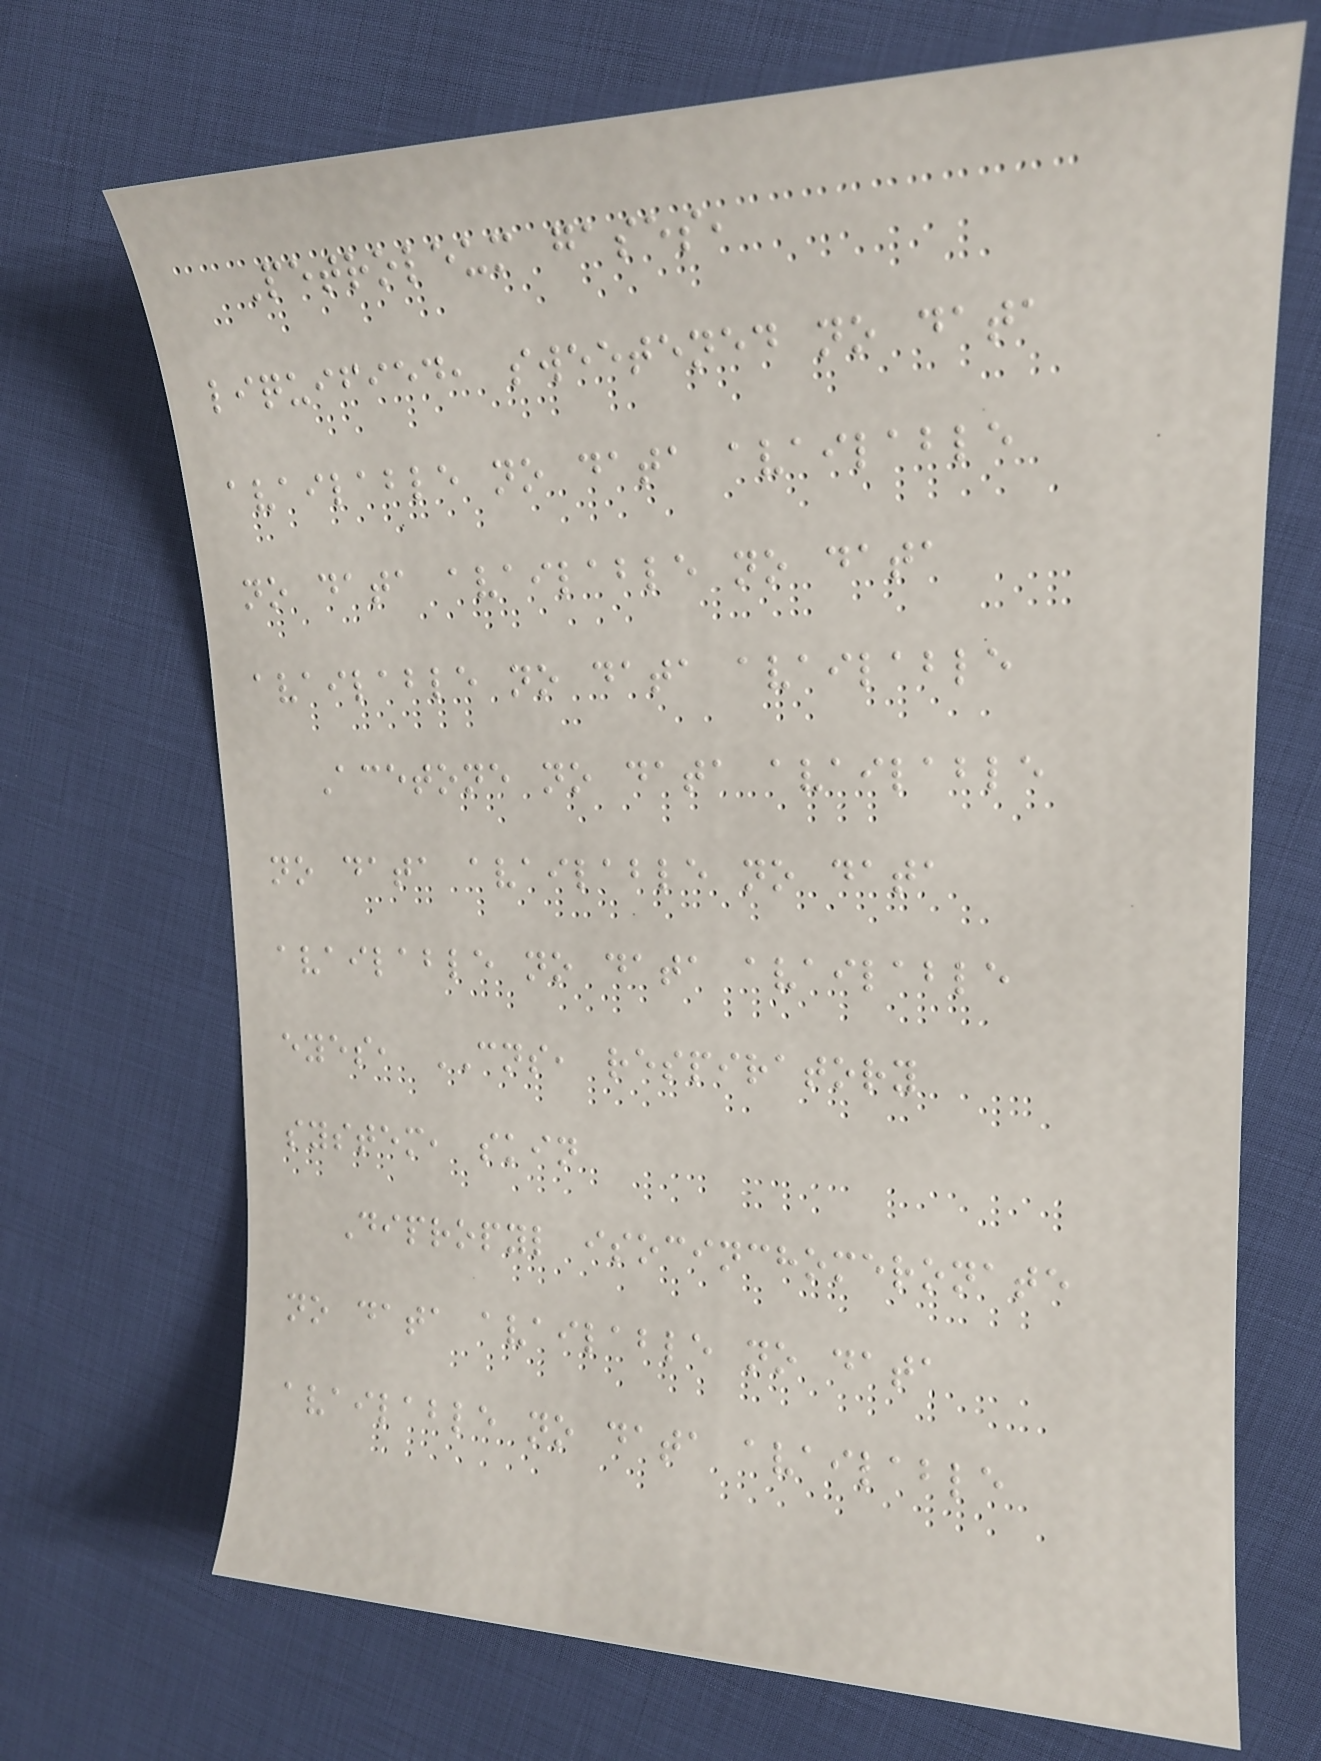Petroleum gases,
liquified, sweetened no data
available no data available
no data available no data
available no data available
Acetone no data available
no data available no data
available no data available
eyes, CNS, respiratory
system, skin
Dipropyl isocinchomeronate
no data available no data
available no data available
